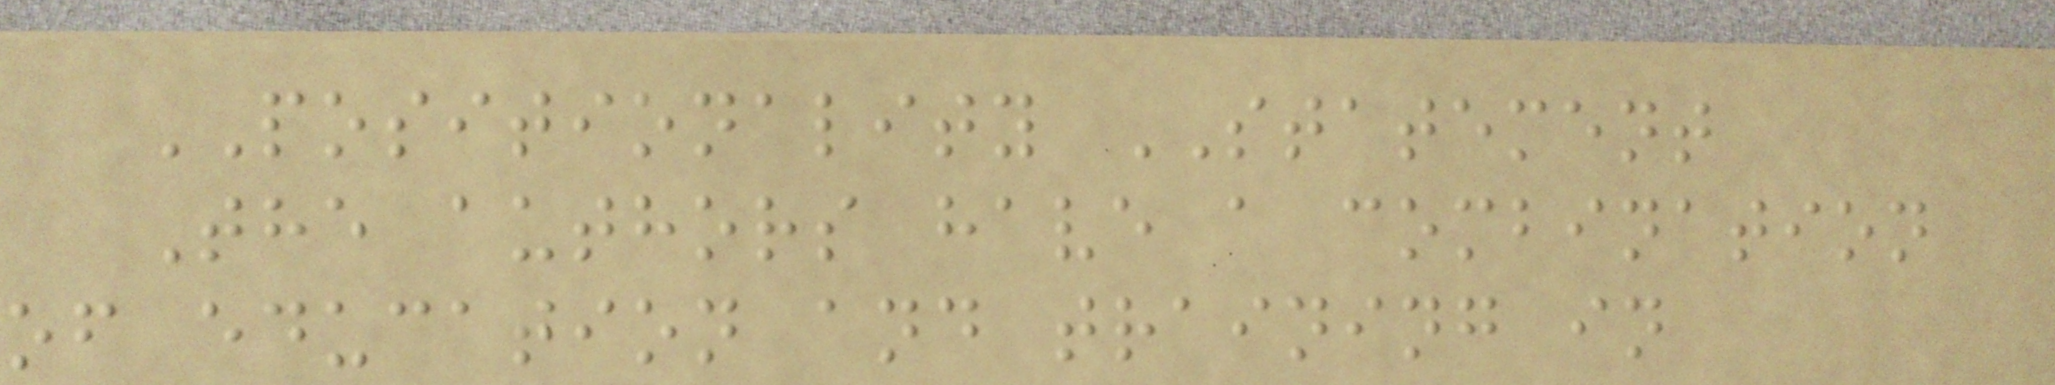POSITIONALITY STATEMENT
The authors have a combination
of education and training in
